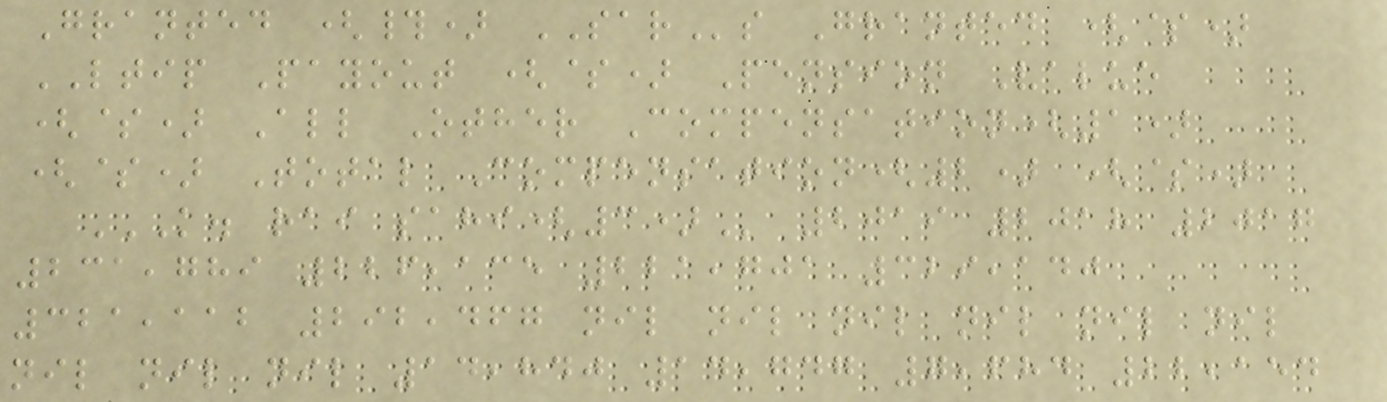Granted (#) SARs Granted ($)
LTIP Payout ($) Pension Value
($) All Other Compensation(1)
($) Total Compensation(2) ($)
K. RAI SAHI(3) 2019 2018 2017
231,789 226,135 221,701 329,140
321,112 292,467 nil nil nil nil nil nil
nil nil nil 14,840 14,747 7,684 22,154
